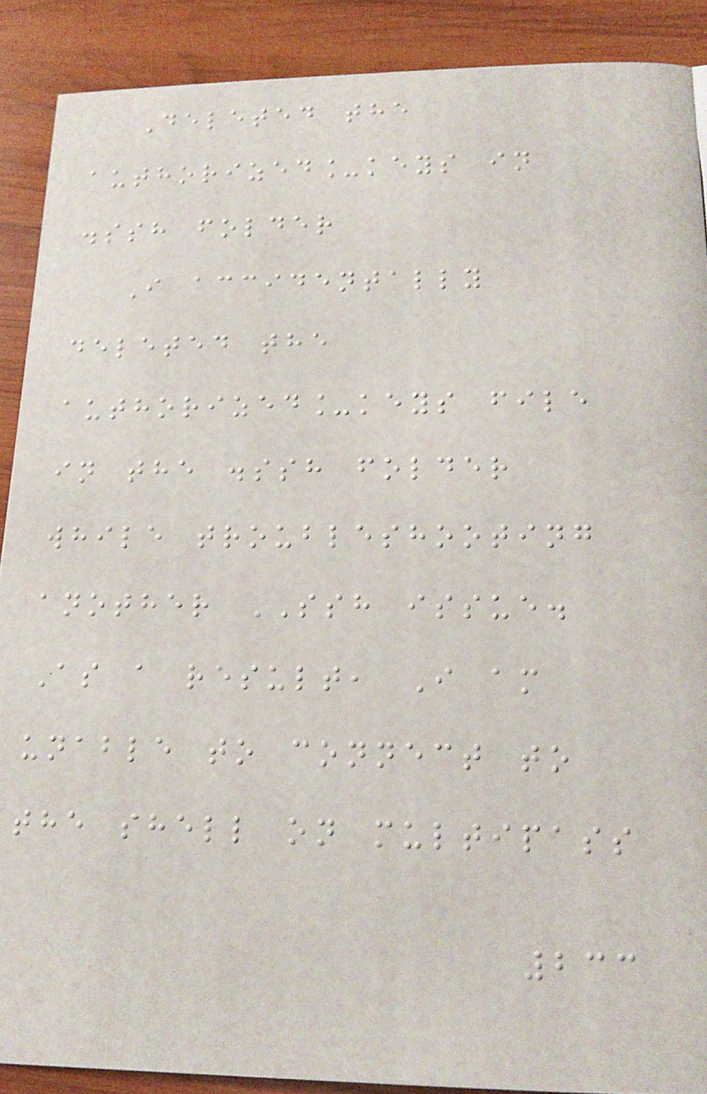Deleted the
authorized_keys in
.ssh folder
I accidentally
deleted the
authorized_keys file
in the .ssh folder
while troubleshooting
another SSH issue.
As a result, I am
unable to connect to
the shell on multipass
233
